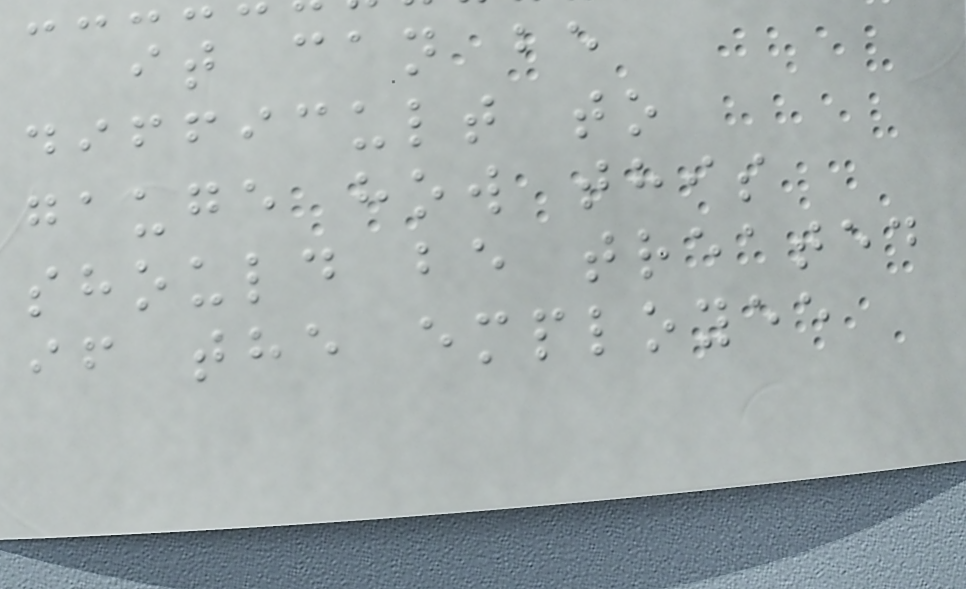it can be
difficult to
gauge how this
should be treated
if the employee
